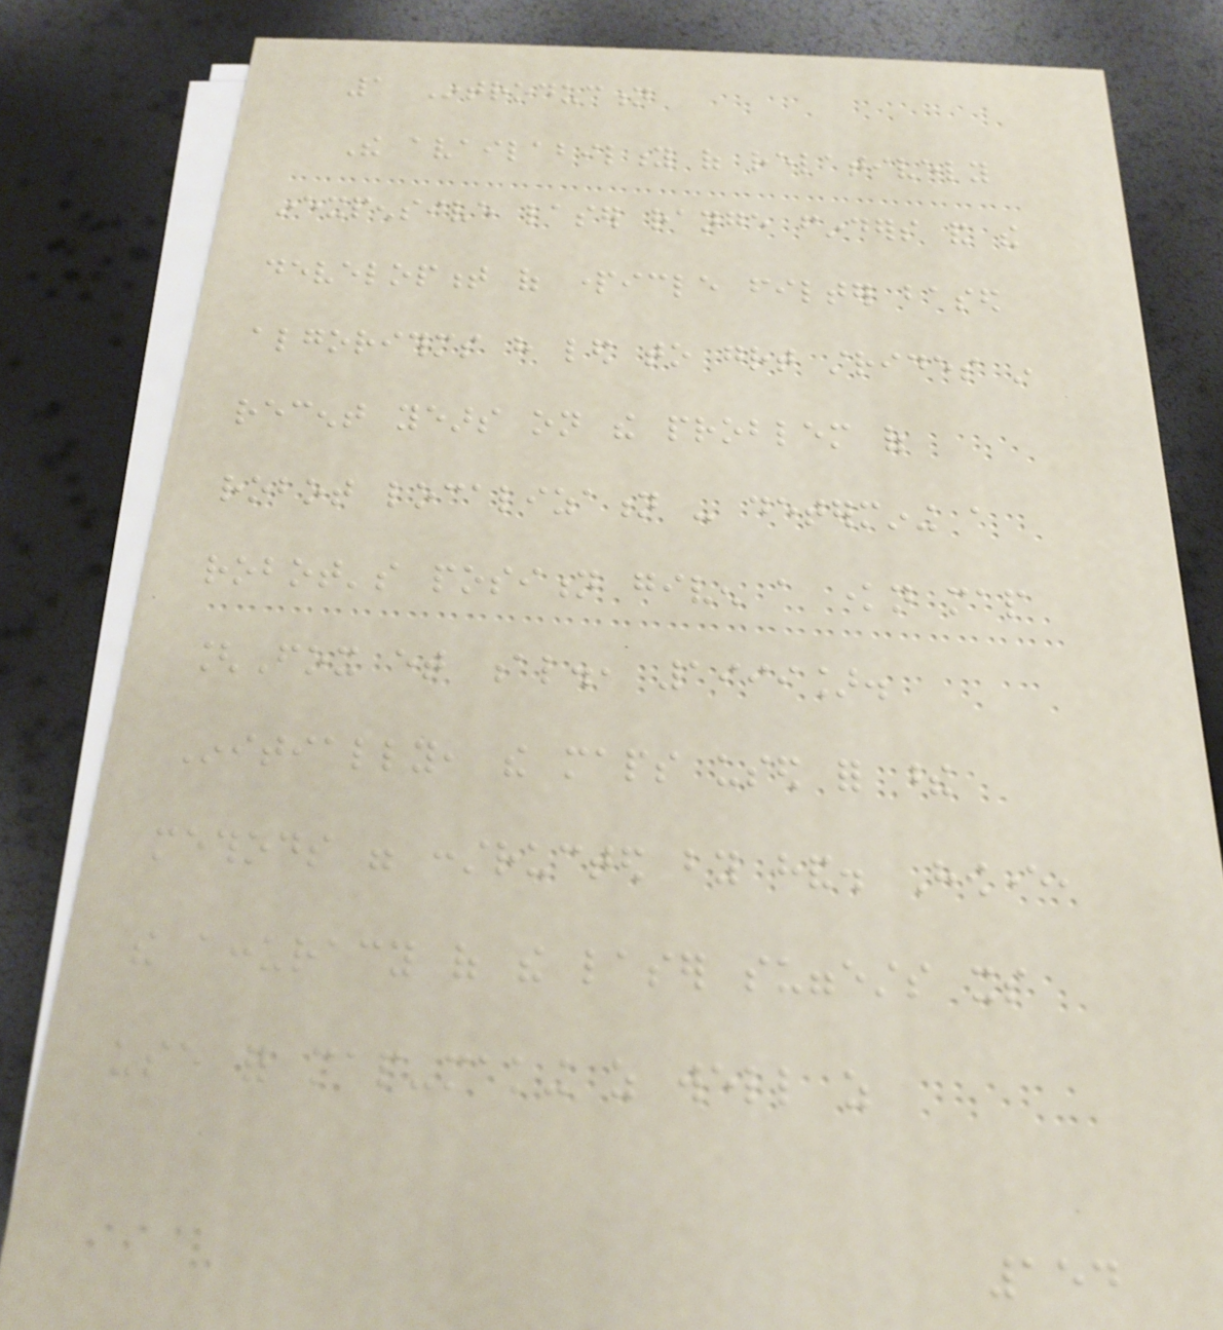1 Introduction
The availability of relatively
inexpensive laser range finders and the
development of particle filter based
algorithms have led to great strides in
recent years on the problem of
robot localization - determining a
robot's position given a known map
[Fox et al., 1999].
Initially, the maps used for these
methods were constructed by hand. However,
the accuracy of the laser suggests its
use for map-making as well as
154
